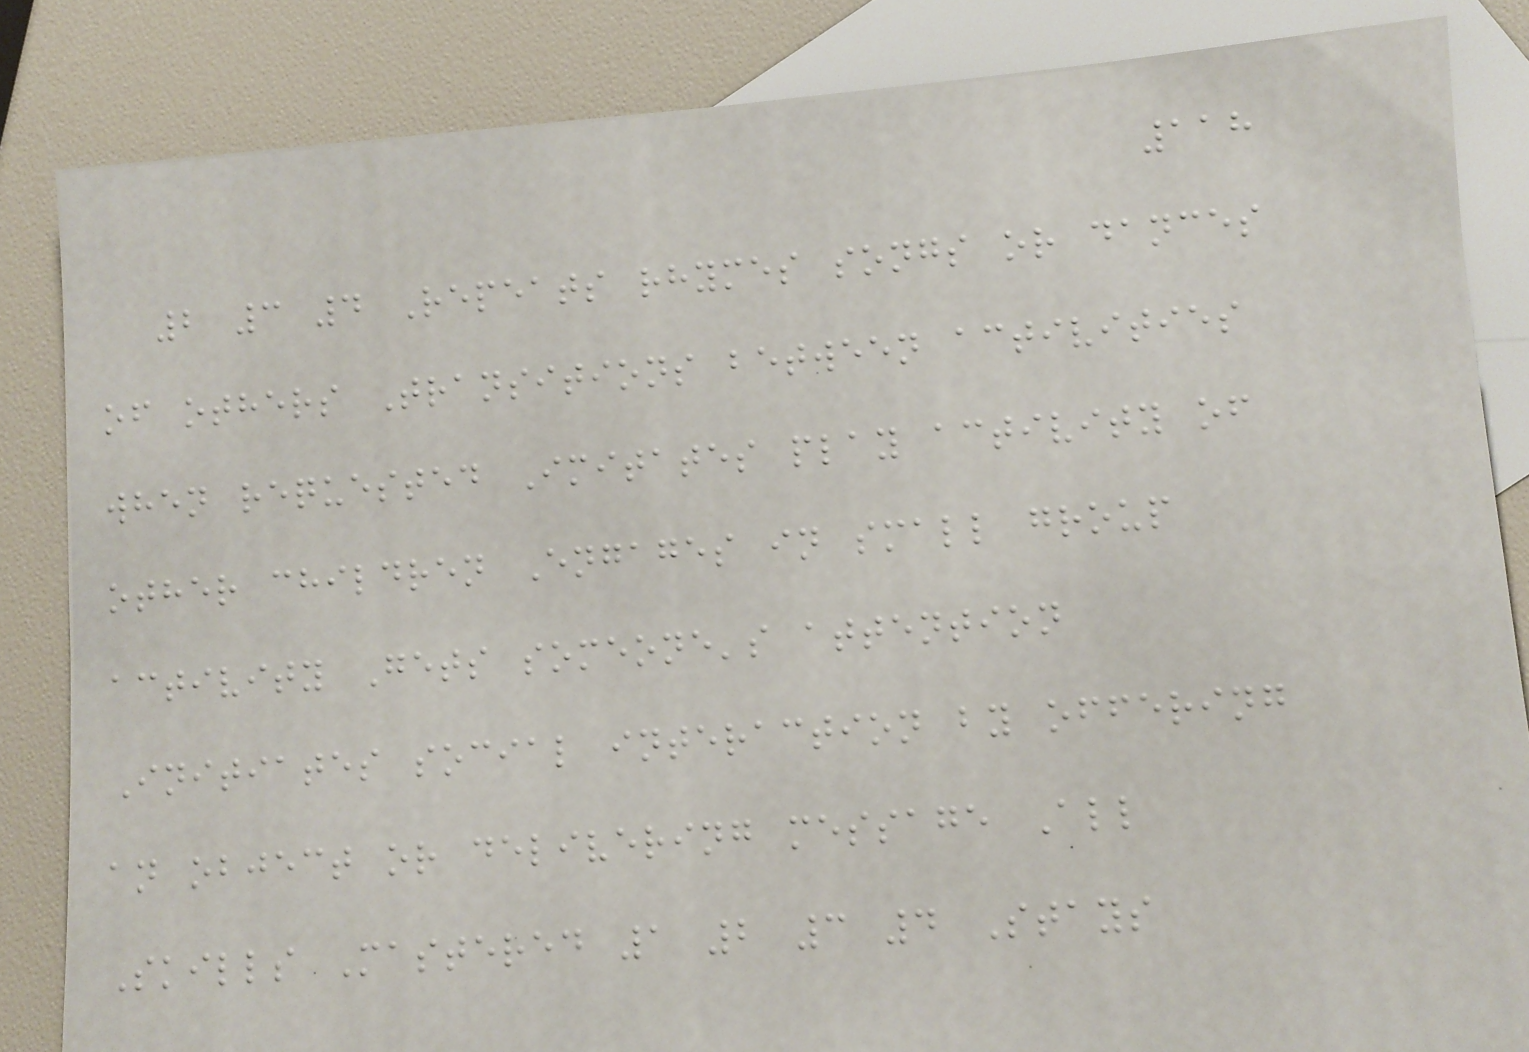118
2 3 4 Repeats rhymes songs or dances
of others Transitions between activities
when requested Imitates play activity of
other children Engages in small group
activity Gets someone's attention
Initiates social interaction by offering
an object or delivering message All
Skills Mastered 1 2 3 4 Stays
